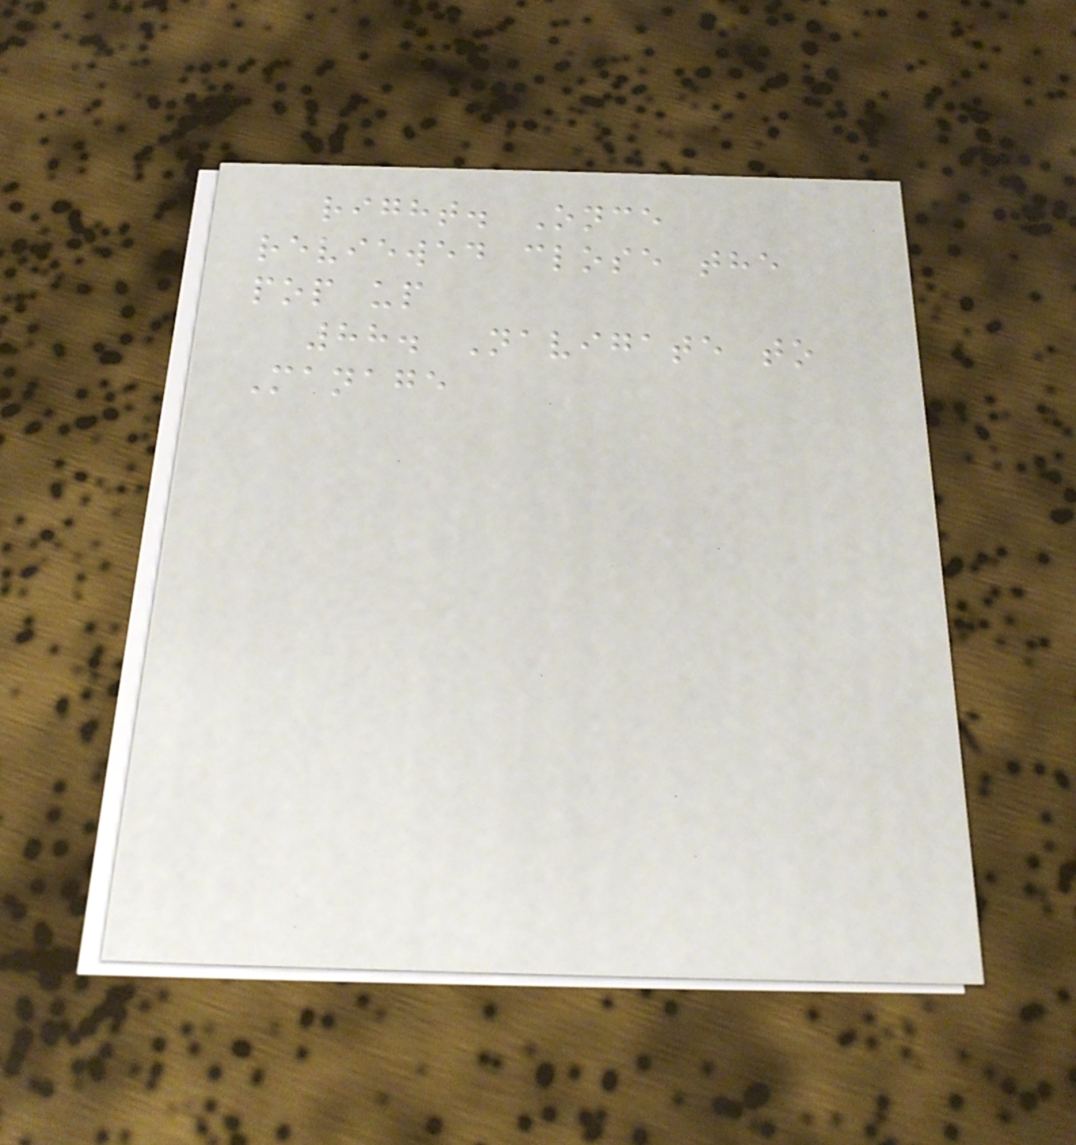right. Once
reviewed close the
pop up
88. Navigate to
Manage
